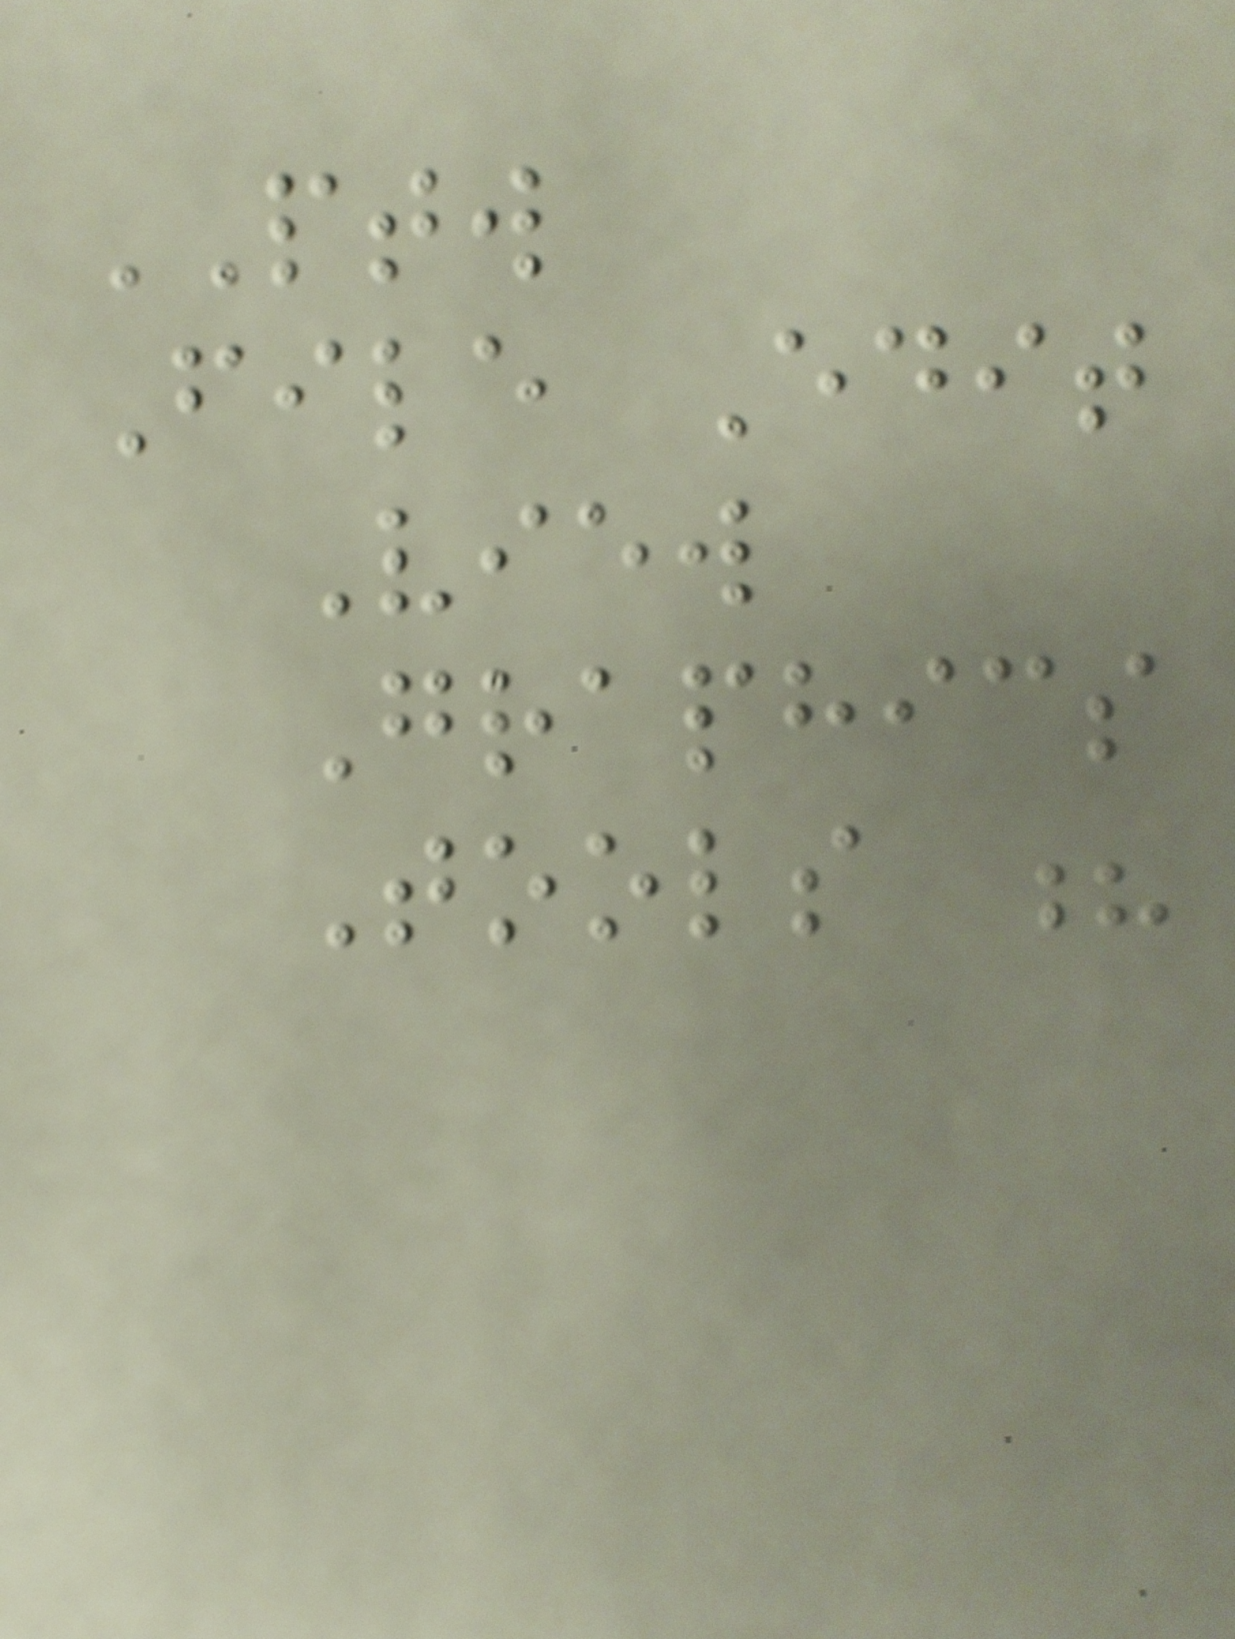PTW
File Edit
View
Graphics
Tools ?
